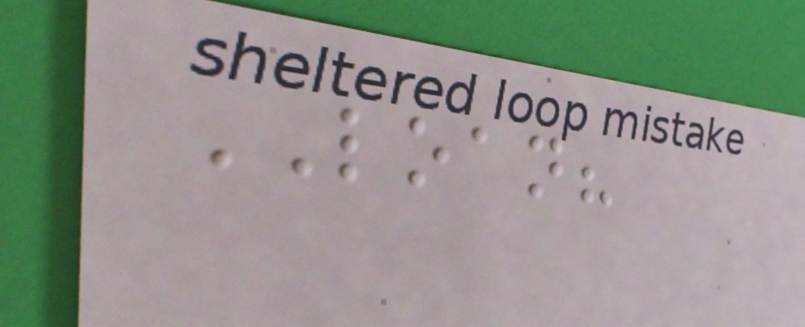LOAN?
